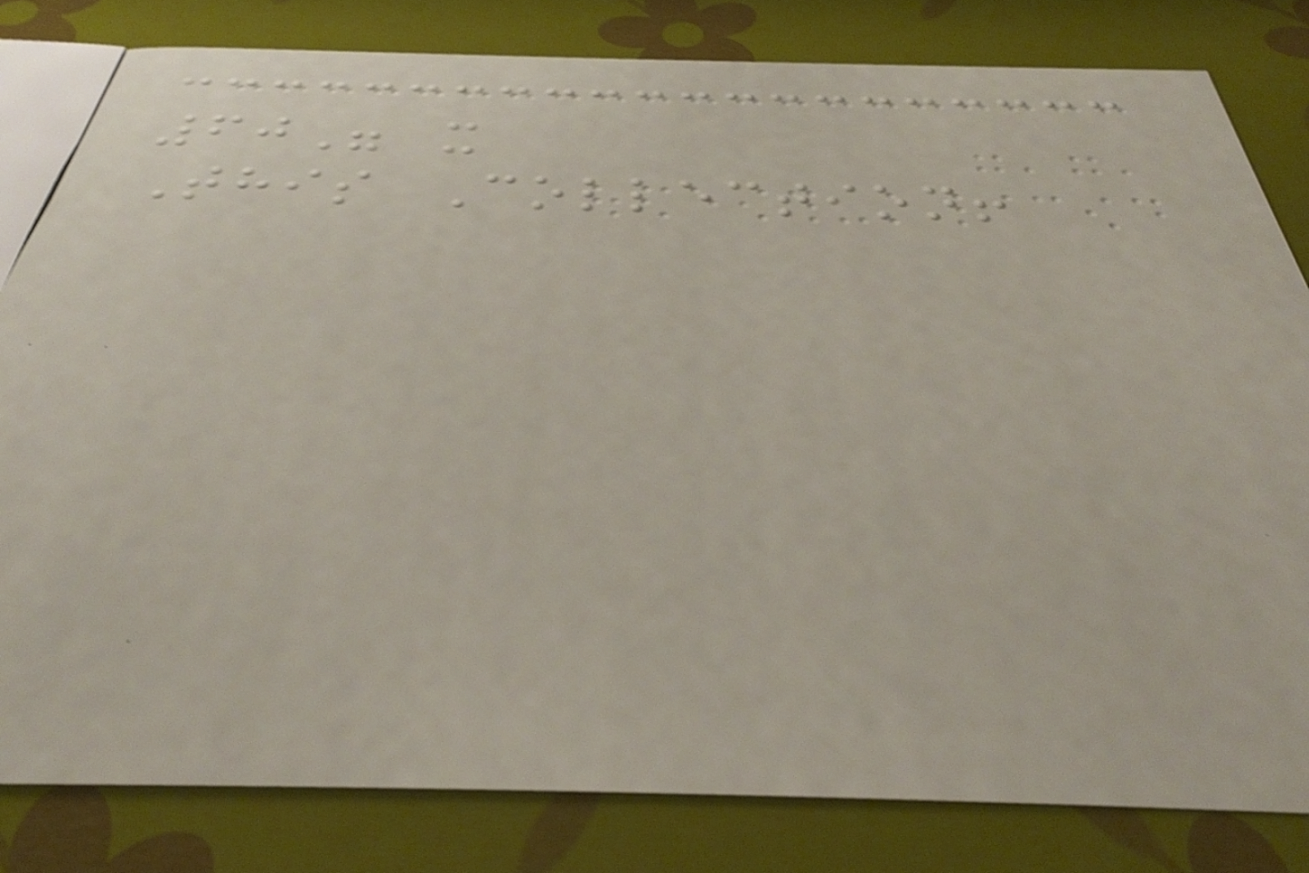60" x
This Collection!
